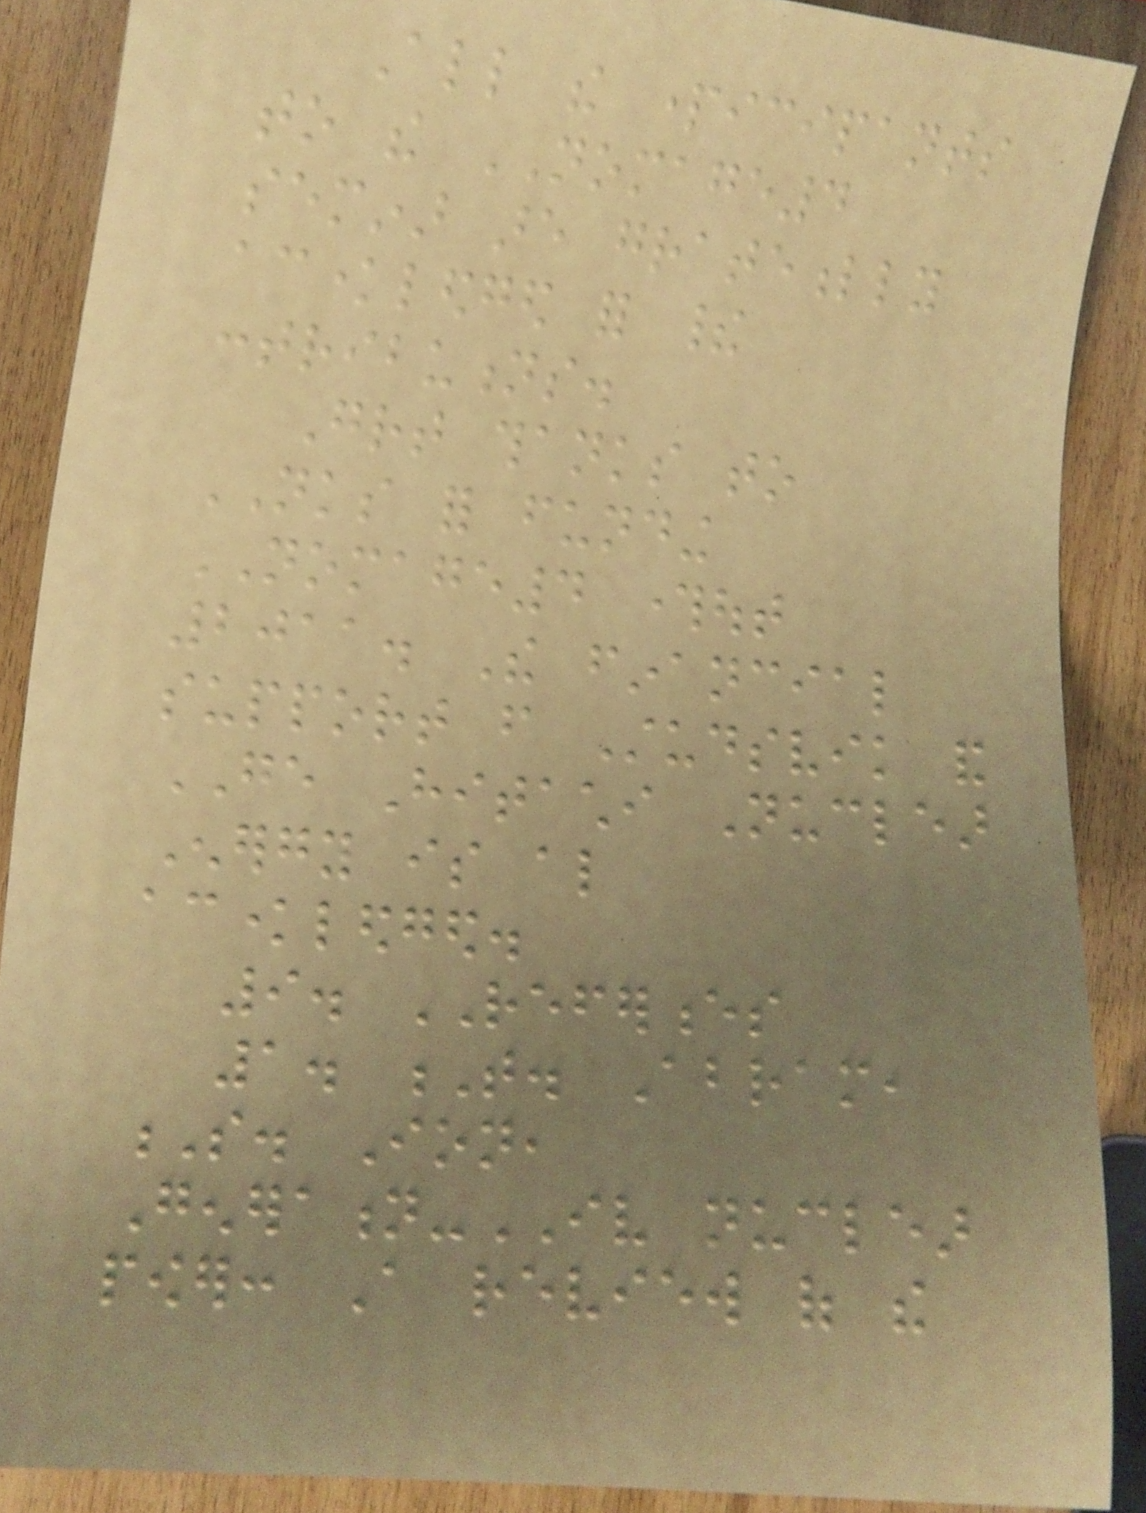All the participants
to the NOMAGE4
seminar are gratefully
acknowledged for their
contributions.
Great thanks to
NKS for funding
NOMAGE4 throughout
2011. The financial
support from Studsvik and
GE Hitachi Nuclear
Energy is also
acknowledged.
9. REFERENCES
1. T. Abram,
S. Ion,
Generation-IV nuclear
power: A review of the
